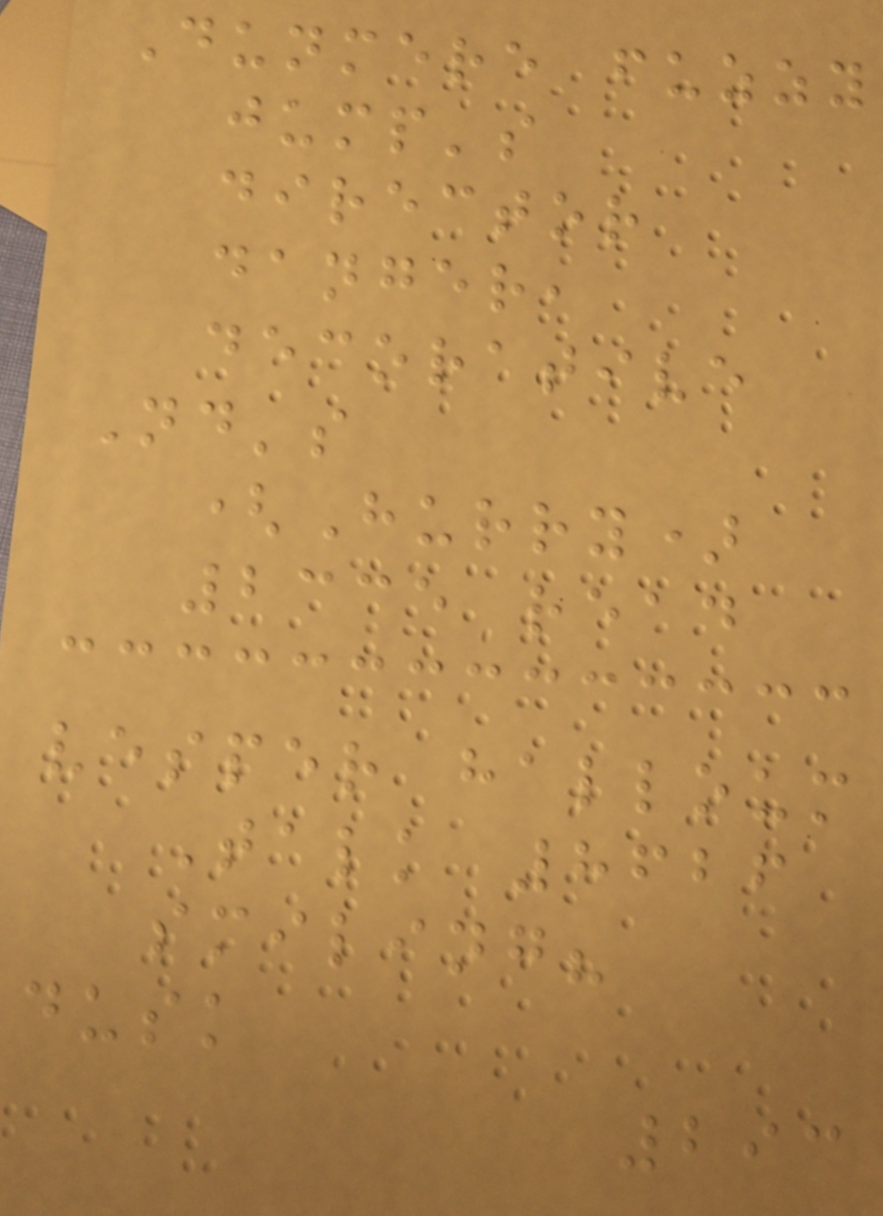Dunmere fuzzy
jump's
director
danger,
decorative
Nd's
(Hurry)
2335 read
vesper halloum
Talk 8626
smiling?
dusk
293
